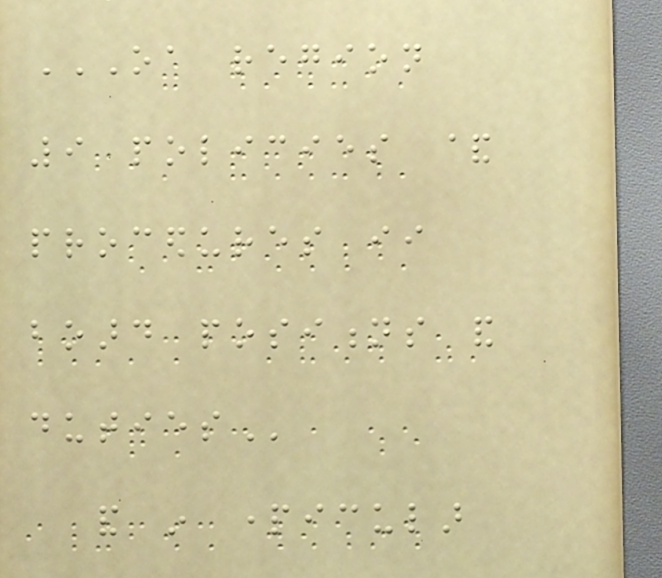OA REGION
9 POLICIES &
PROCEDURES II
BOARD POSITIONS AND
DUTIES
and in particular
